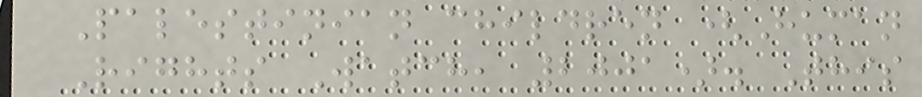Palestinian children (Human
Rights Watch, 2001). This
